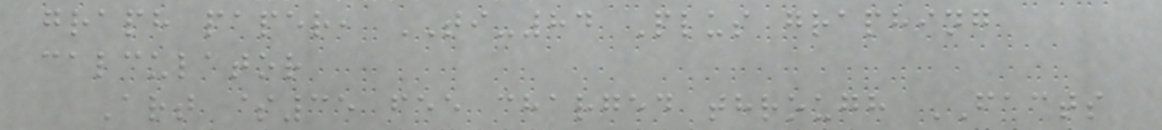graph paper, TI-84 Plus graphing
calculator
Art $35 fee charged through FACTS
